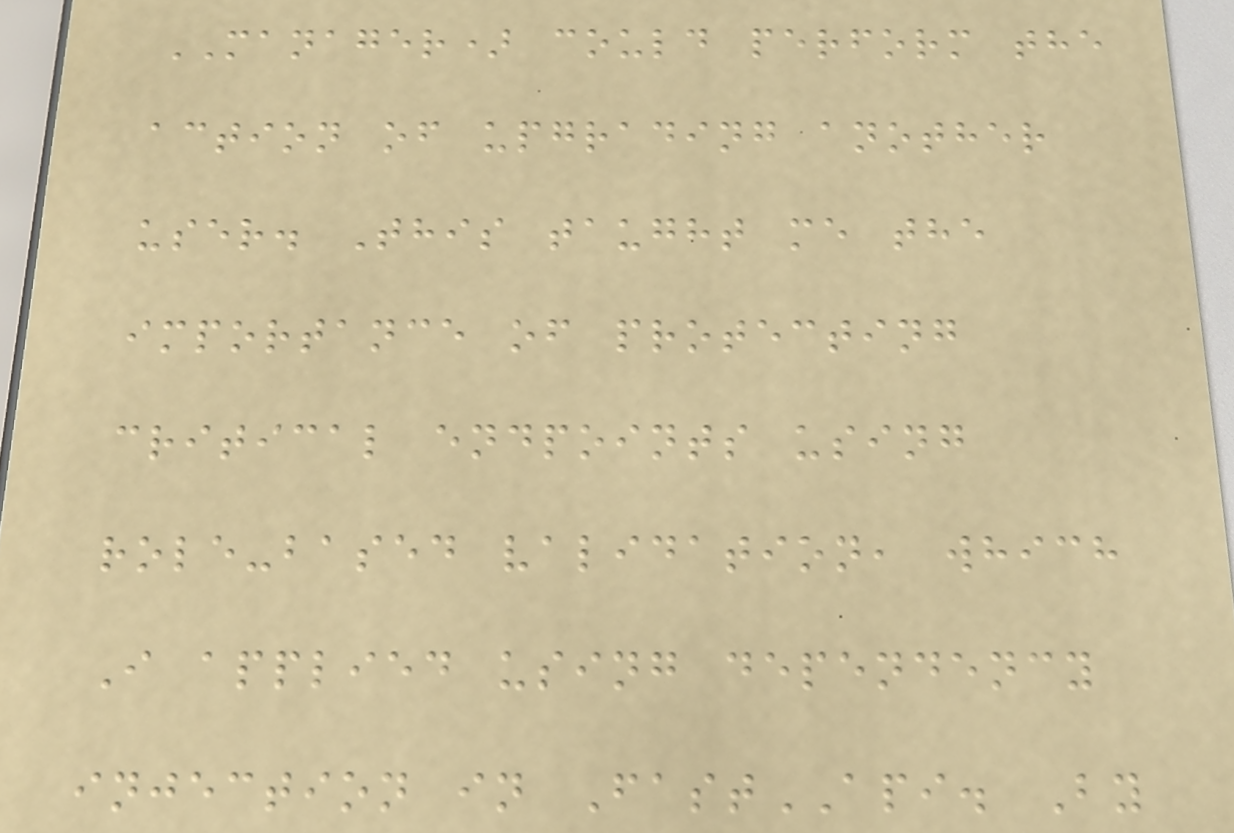MANAGER) could perform the
action of upgrading another
user. This taught me the
importance of protecting
critical endpoints using
role-based validation, which
I applied using dependency
injection in FastAPI. By
